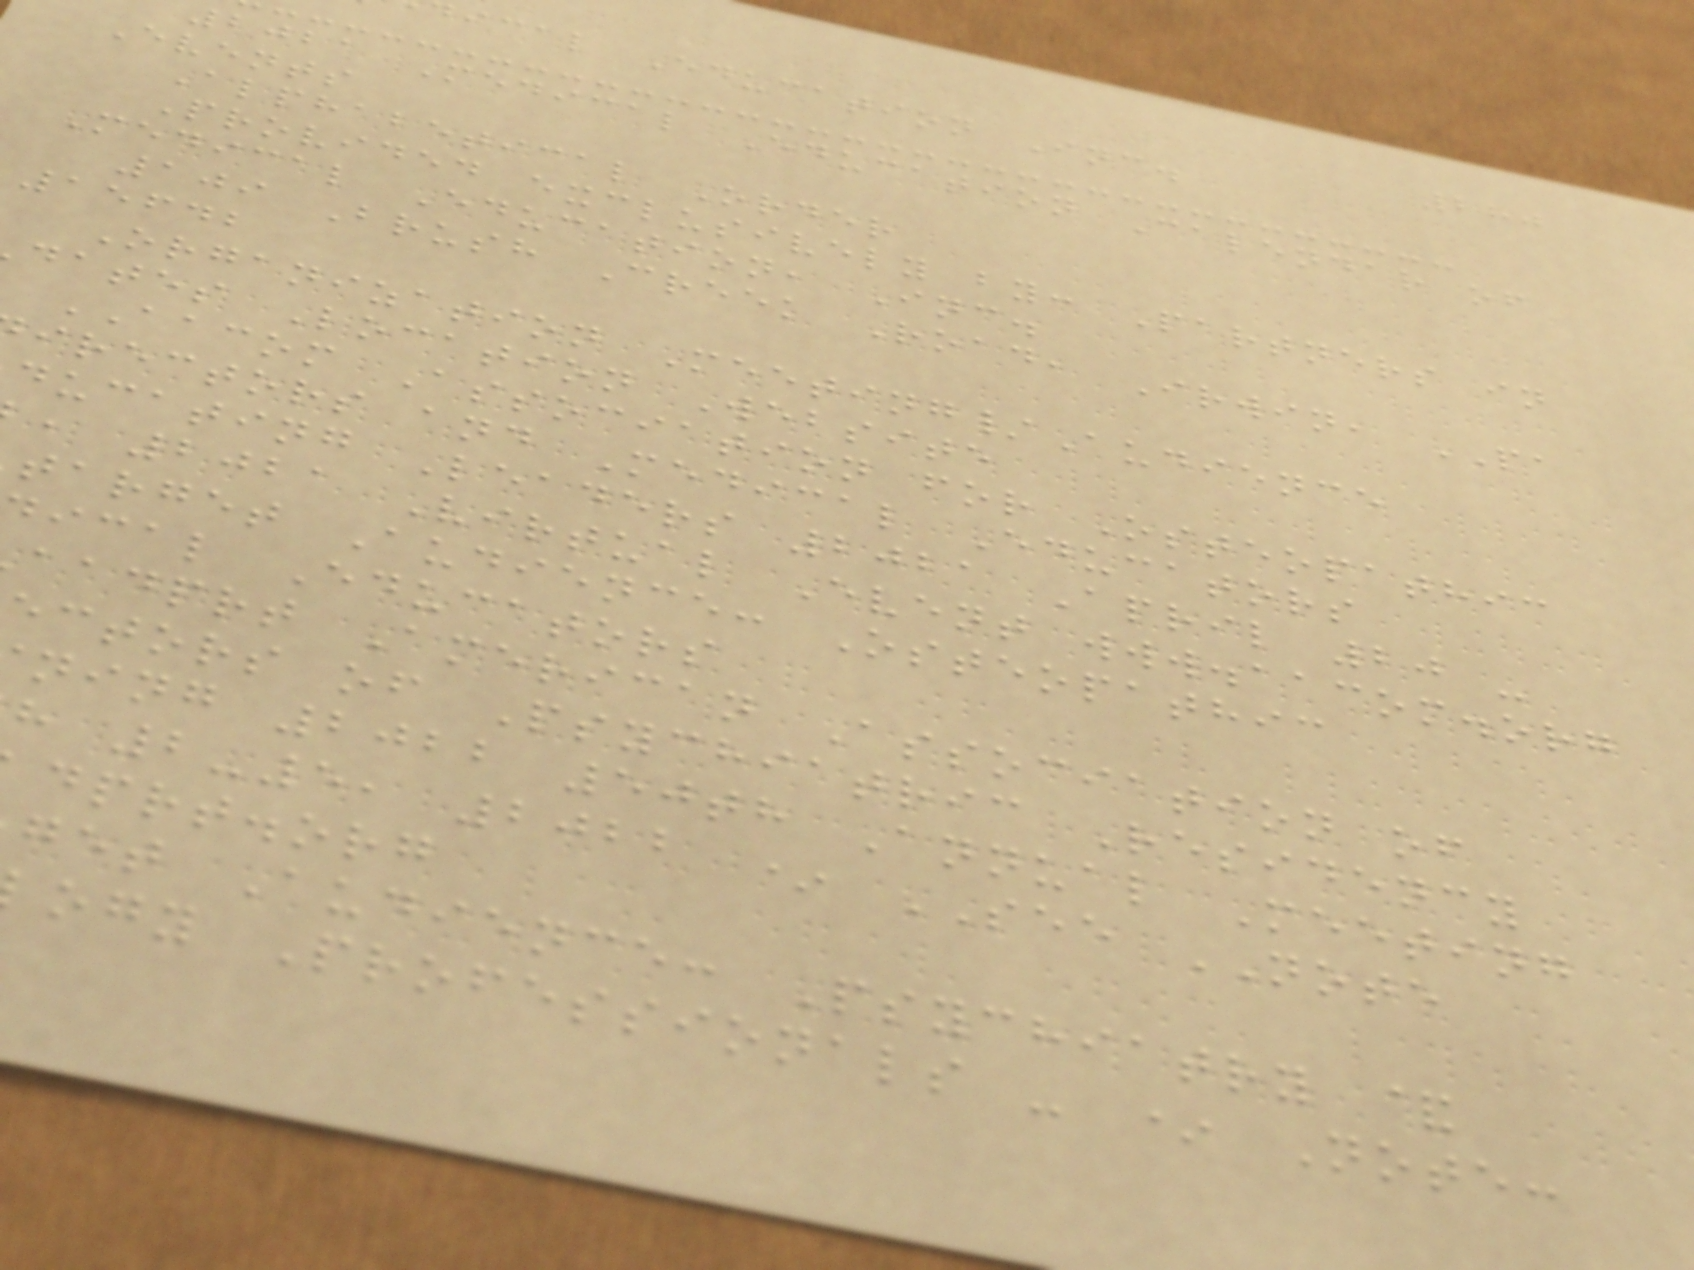280
ical Education Inc.
2021 Medical Education Calendar of
Events
Alphabetical Order
Provided exclusively by: Partners in
Medical Education, Inc.
109 Brush Creek Road, Irwin, PA
15642
Organization Meeting/Audience
dates Location Website
AACOM Association for Osteopathic
irectors and Medical Educators
ducating Leaders 2021 April 20 -
, 2021 Virtual Event www.aacom.org
target Audience: Osteopathic
ical Educators
aadprt American Association of
ectors of Psychiatric Residency
ning 2022 50th Annual Meeting
h 2-5, 2022 * SEE NOTE
dprt.org
get Audience: Psychiatry &
ogy Professionals - * Note:
